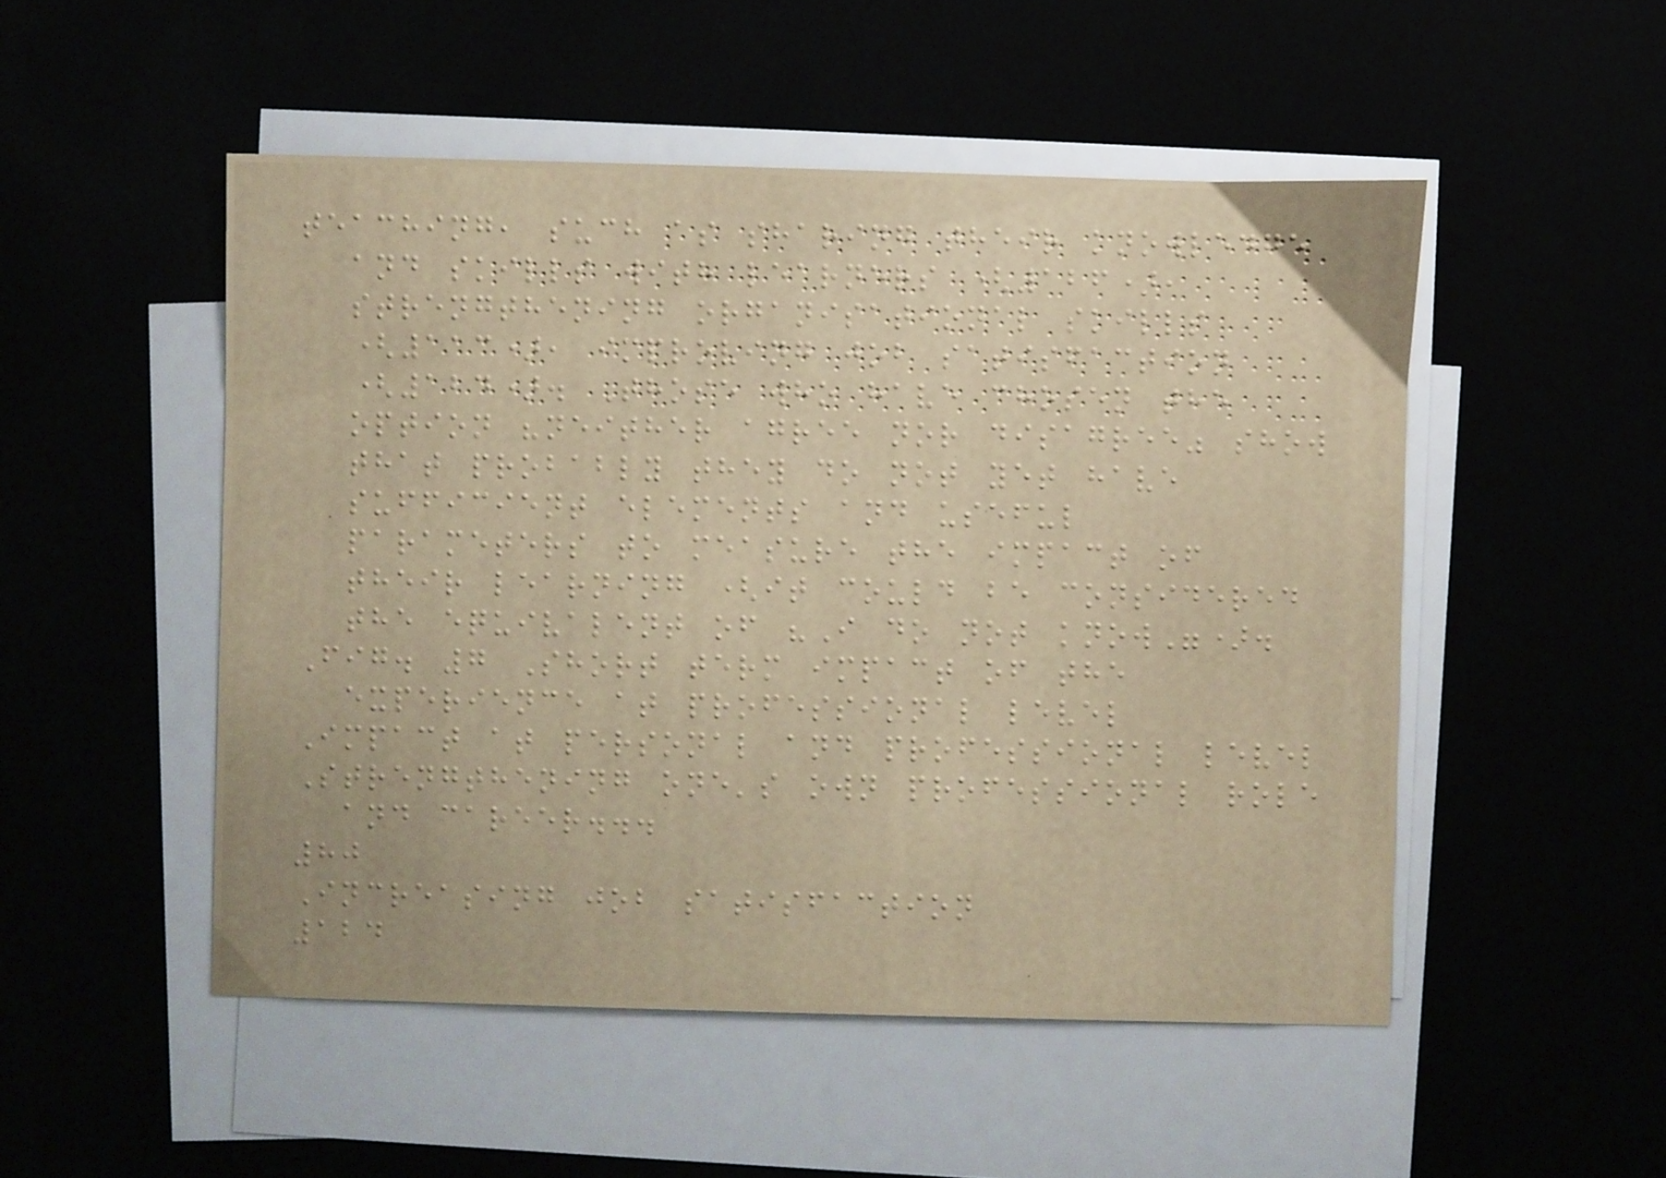teaching, such as sharing their knowledge
and skills with learners (126),
strengthening organisational skills
(113), improving job satisfaction
(124). Those who have chosen the
option "neither agree nor disagree" show
that probably they do not yet have
sufficient elements and useful
parameters to measure the impact of
their learning (it could be considered
the equivalent of "I do not know").
Fig. 7 Short term impact of the
experience at professional level
Impact at personal and professional level
Strengthening one's own professional role
and career...
80
Increasing job satisfaction
124
